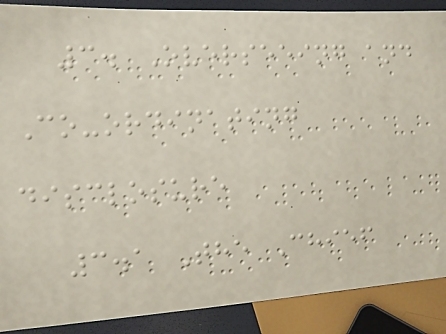3. Overseeing and
Co-ordinating
disclosure
3.1 The Chief
